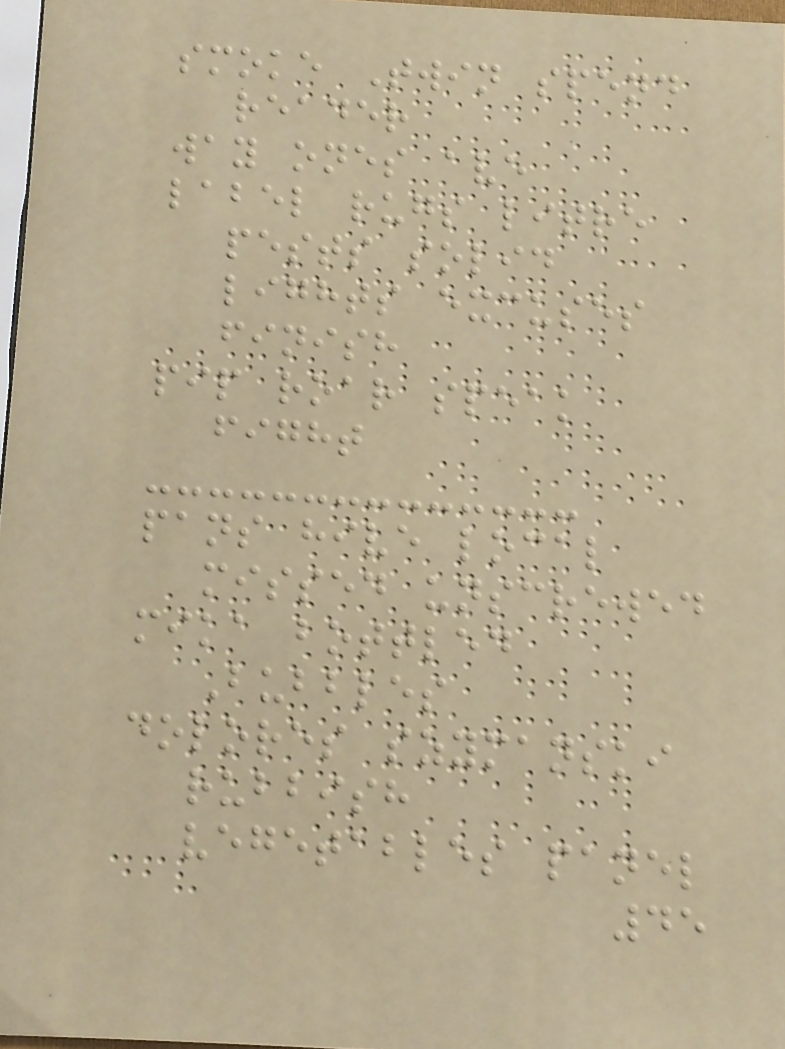smoke Twin spend
reader
way ones ave
label rugs litre
pests solid
lights excuses
finish
pip roar speak
fight
pans hive local
missed unscrewed
mika bottled
Bubbles
dolores szymanski
rubbish
vegetables panel
45
